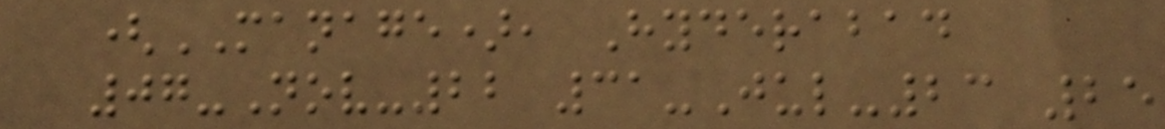(MANAGE), Hyderabad
07-Nov-22 31-Jul-23 25
